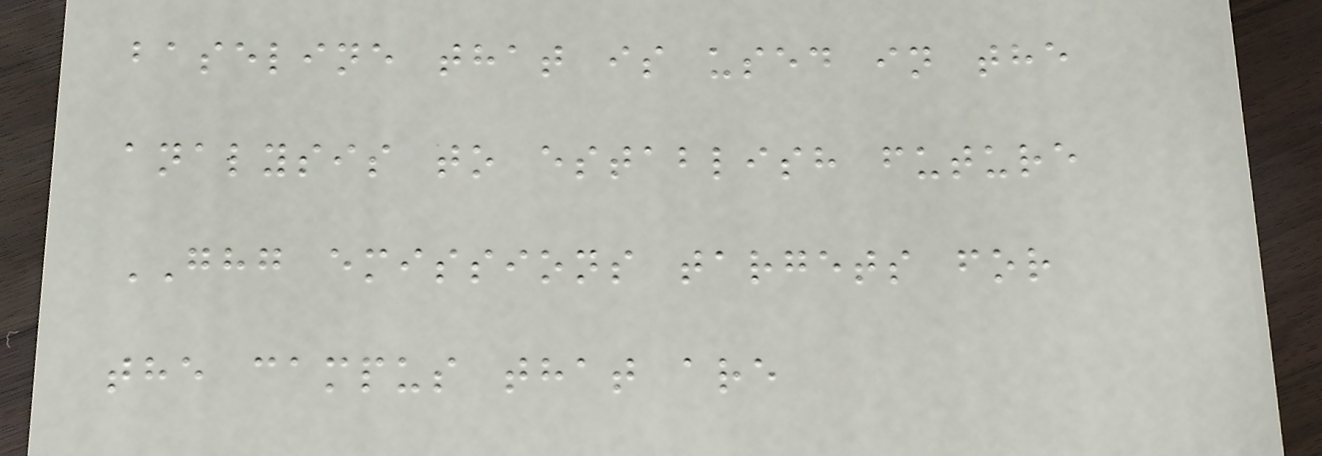baseline that is used in the
analysis to establish future
GHG emissions targets for
the campus that are
